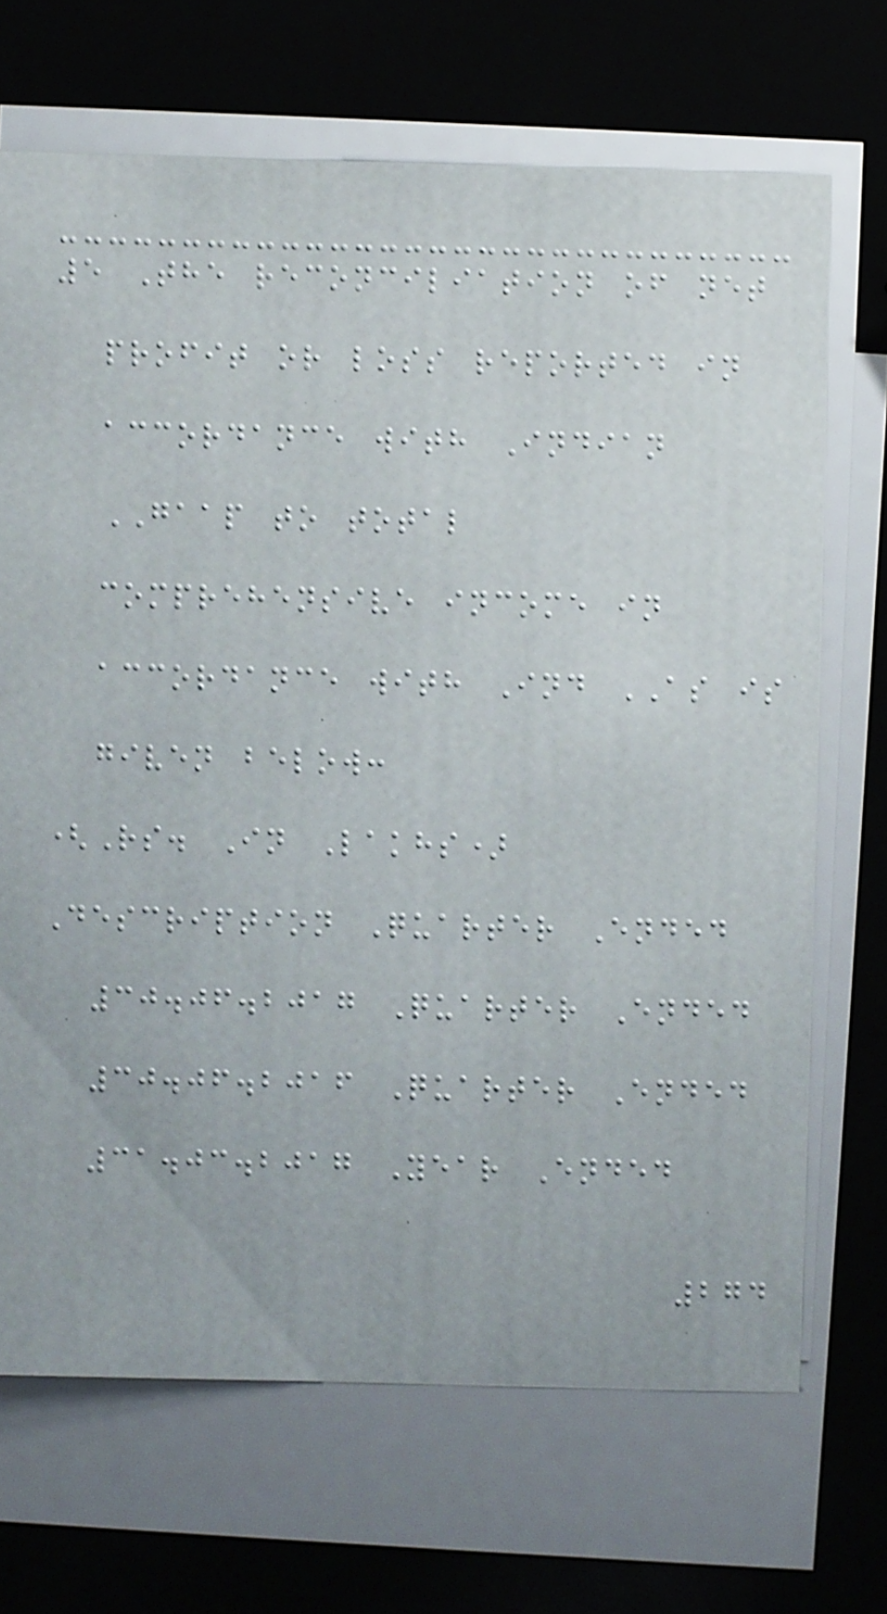5 The reconciliation of net
profit or loss reported in
accordance with Indian
GAAP to total
comprehensive income in
accordance with Ind AS is
given below:
(Rs. In Lakhs)
Description Quarter Ended
30.06.2017 Quarter Ended
30.06.2016 Quarter Ended
31.03.2017 Year Ended
274
